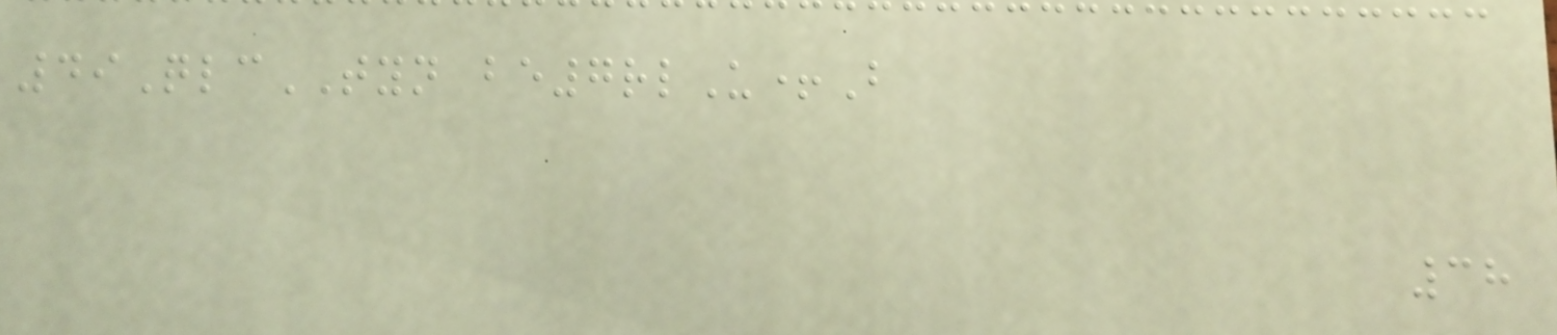49QlcTYN be7rlU+B
38
